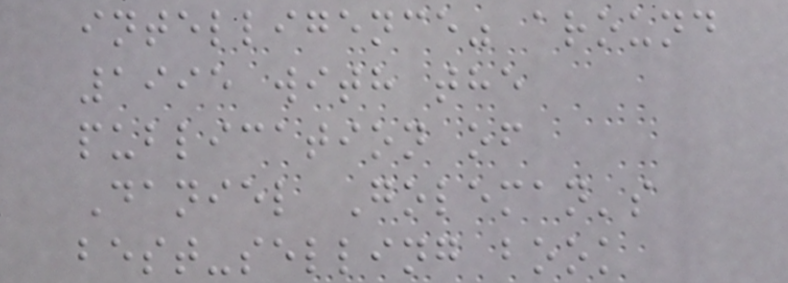intelligence" around
1995 with the
publication of
Daniel Goleman's
best-selling book
